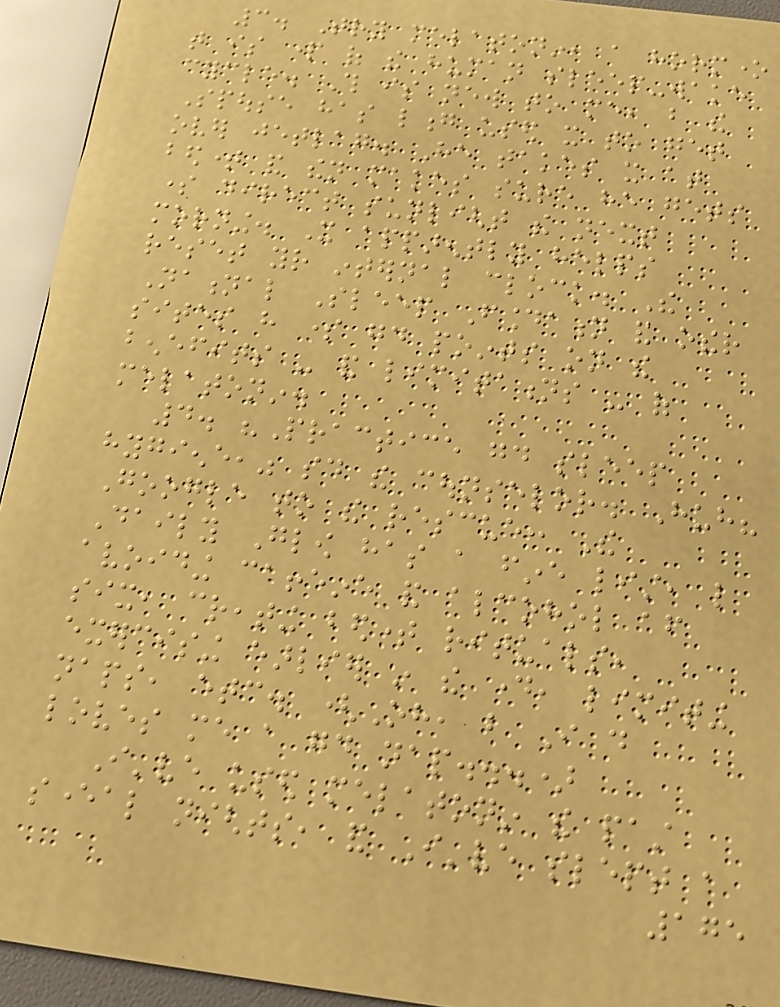3. Try melatonin, a hormone
that is part of the human sleep-wake
cycle. This is new to me, but the
Spouse has long used it to get
over jetlag. He takes it at
bedtime and then makes sure he gets
some direct sunlight the next
morning. It apparently helps
reset your internal clock. The
National Sleep Foundation and other
sites have some good points on the
benefits - and limitations - of
melatonin.
4. "Practice good sleep
hygiene," said the counselor. Huh?
Google to the rescue: The
Daily Glow has a fine list, like
avoiding caffeine and alcohol after
six, creating bedtime rituals,
exercising earlier in the day, limiting
naps, etc. (Oh, but I do
loves me a good nap...)
I've used melatonin the past
several nights, and I've slept a
175
